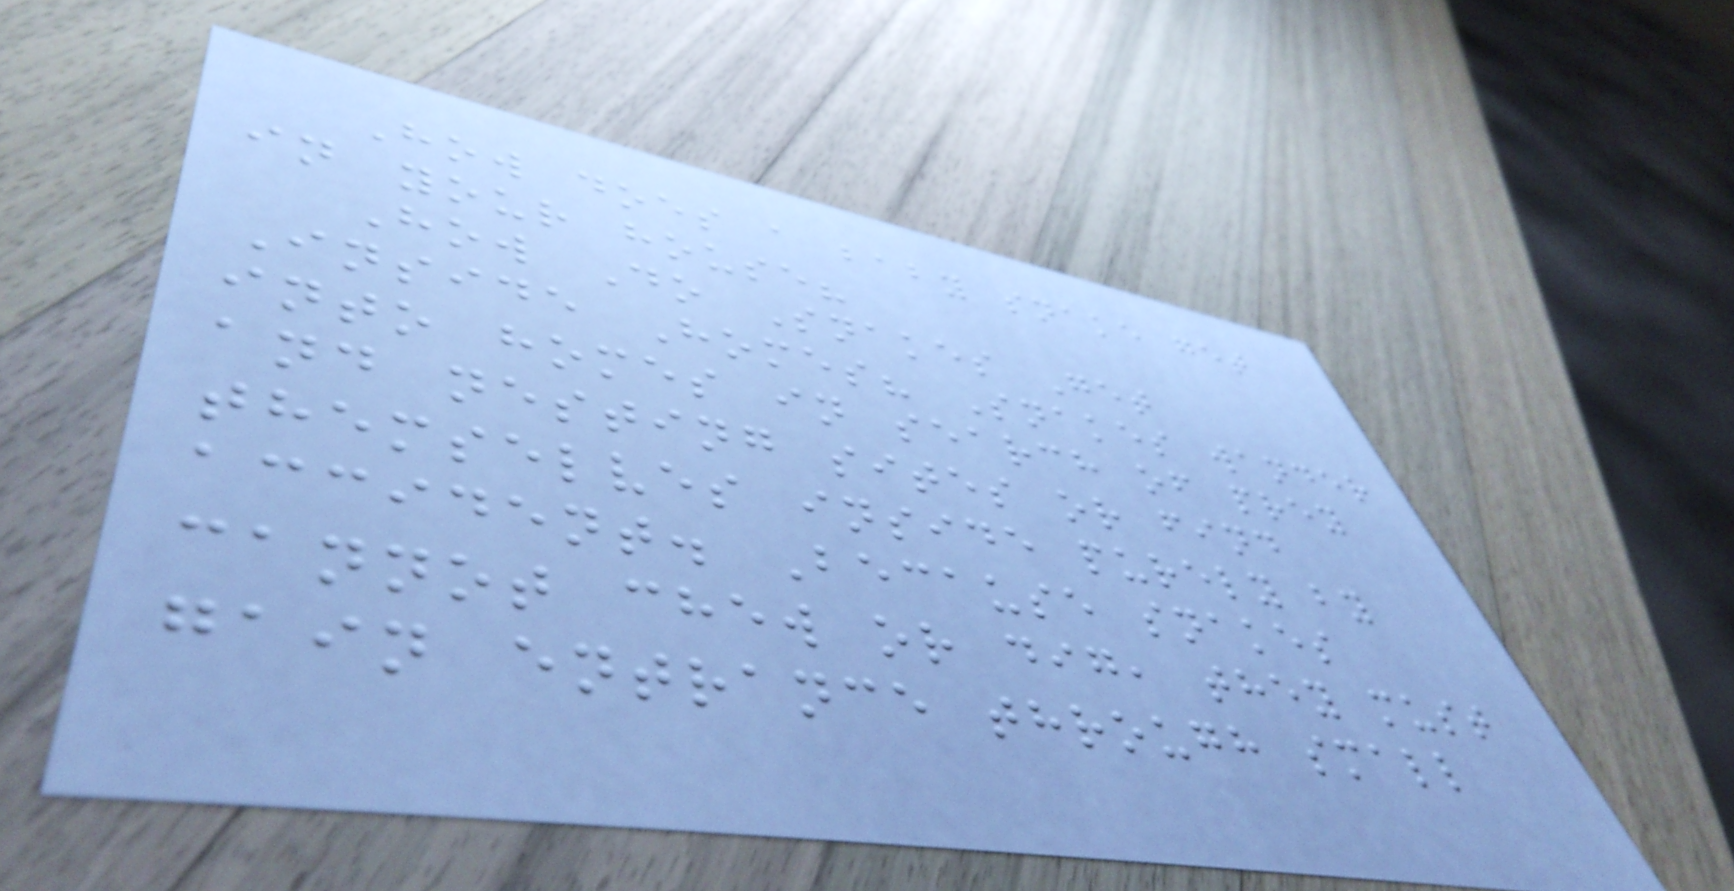How does a baby snake get
in your house?
How Do Snakes Get
Inside Homes? Snakes wander
into homes in search of prey
and nesting sites or find
themselves inside purely by
accident. Because snakes
cannot chew or dig, they must
gain entrance through small
